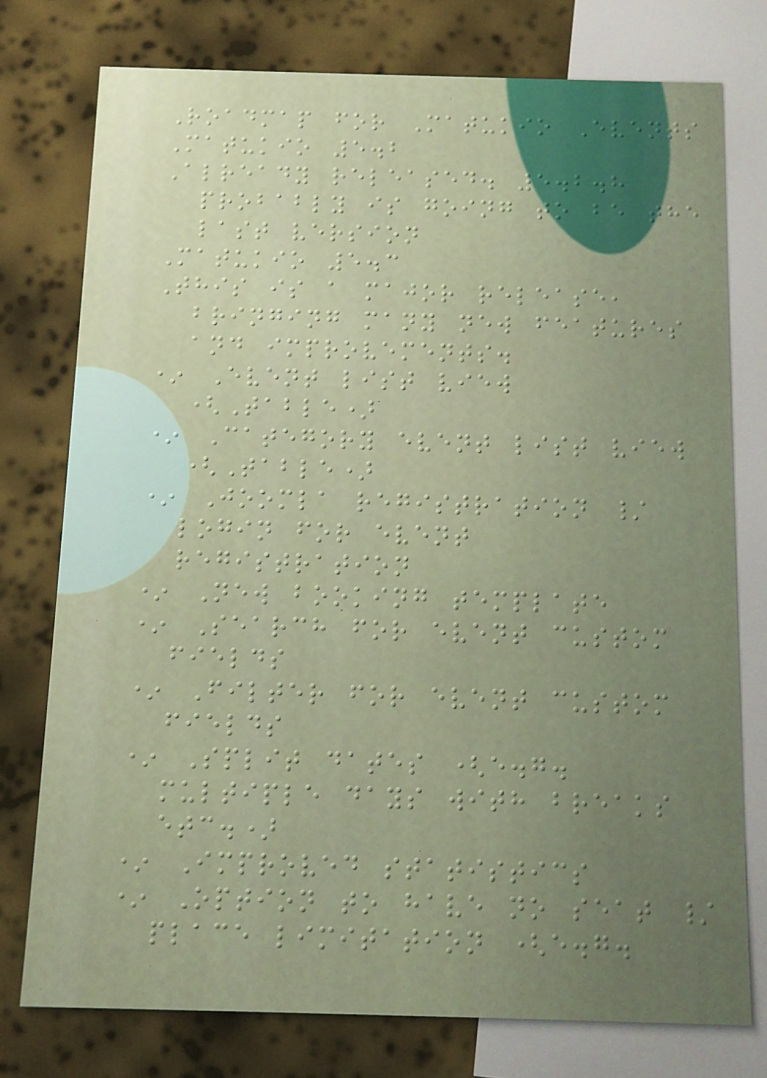Roadmap for Matukio Events
Matukio 5.2
Already released. 5.2.8
probably is going to be the
last version
Matukio 5.3
This is a major release,
bringing many new features
and improvements.
* Event list view
(Table)
* Category event list view
(Table)
* Joomla registration /
login for event
registration
* New booking template
* Search for event custom
fields
* Filter for event custom
fields
* Split dates (e.g.
multiple days with breaks
etc.)
* Improved statistics
* Option to have no seat /
place limitation (e.g.
